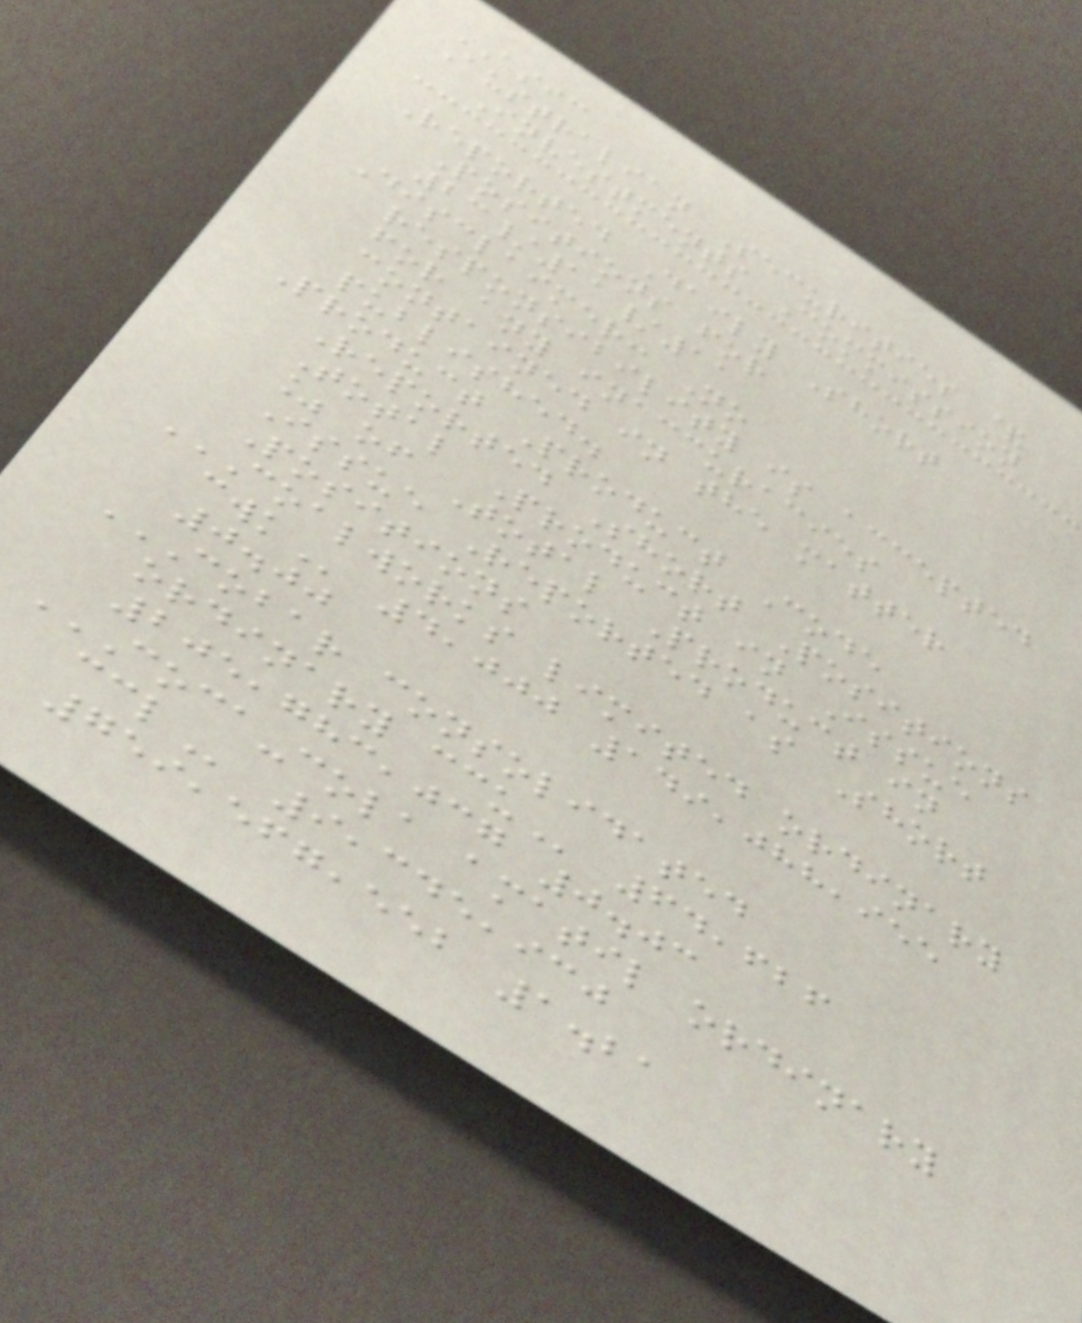ASIC
Australian Securities &
Investments Commission
Reported Daily Short
Positions for
23/11/11
Disclaimer: No
responsibility is accepted
for any inaccuracies
contained in the matter
published.
Product Product Code
Reported Short Positions
Total Product in Issue
% of Total Product in
Issue Reported as Short
Positions
COALWORKS LIMITED ORDINARY
CWK 4,000 149,088,955
0.00
COBAR CONSOLIDATED
ORDINARY CCU 64,626
205,783,037 0.03
COCA-COLA AMATIL ORDINARY
CCL 9,345,930
759,567,552 1.21
